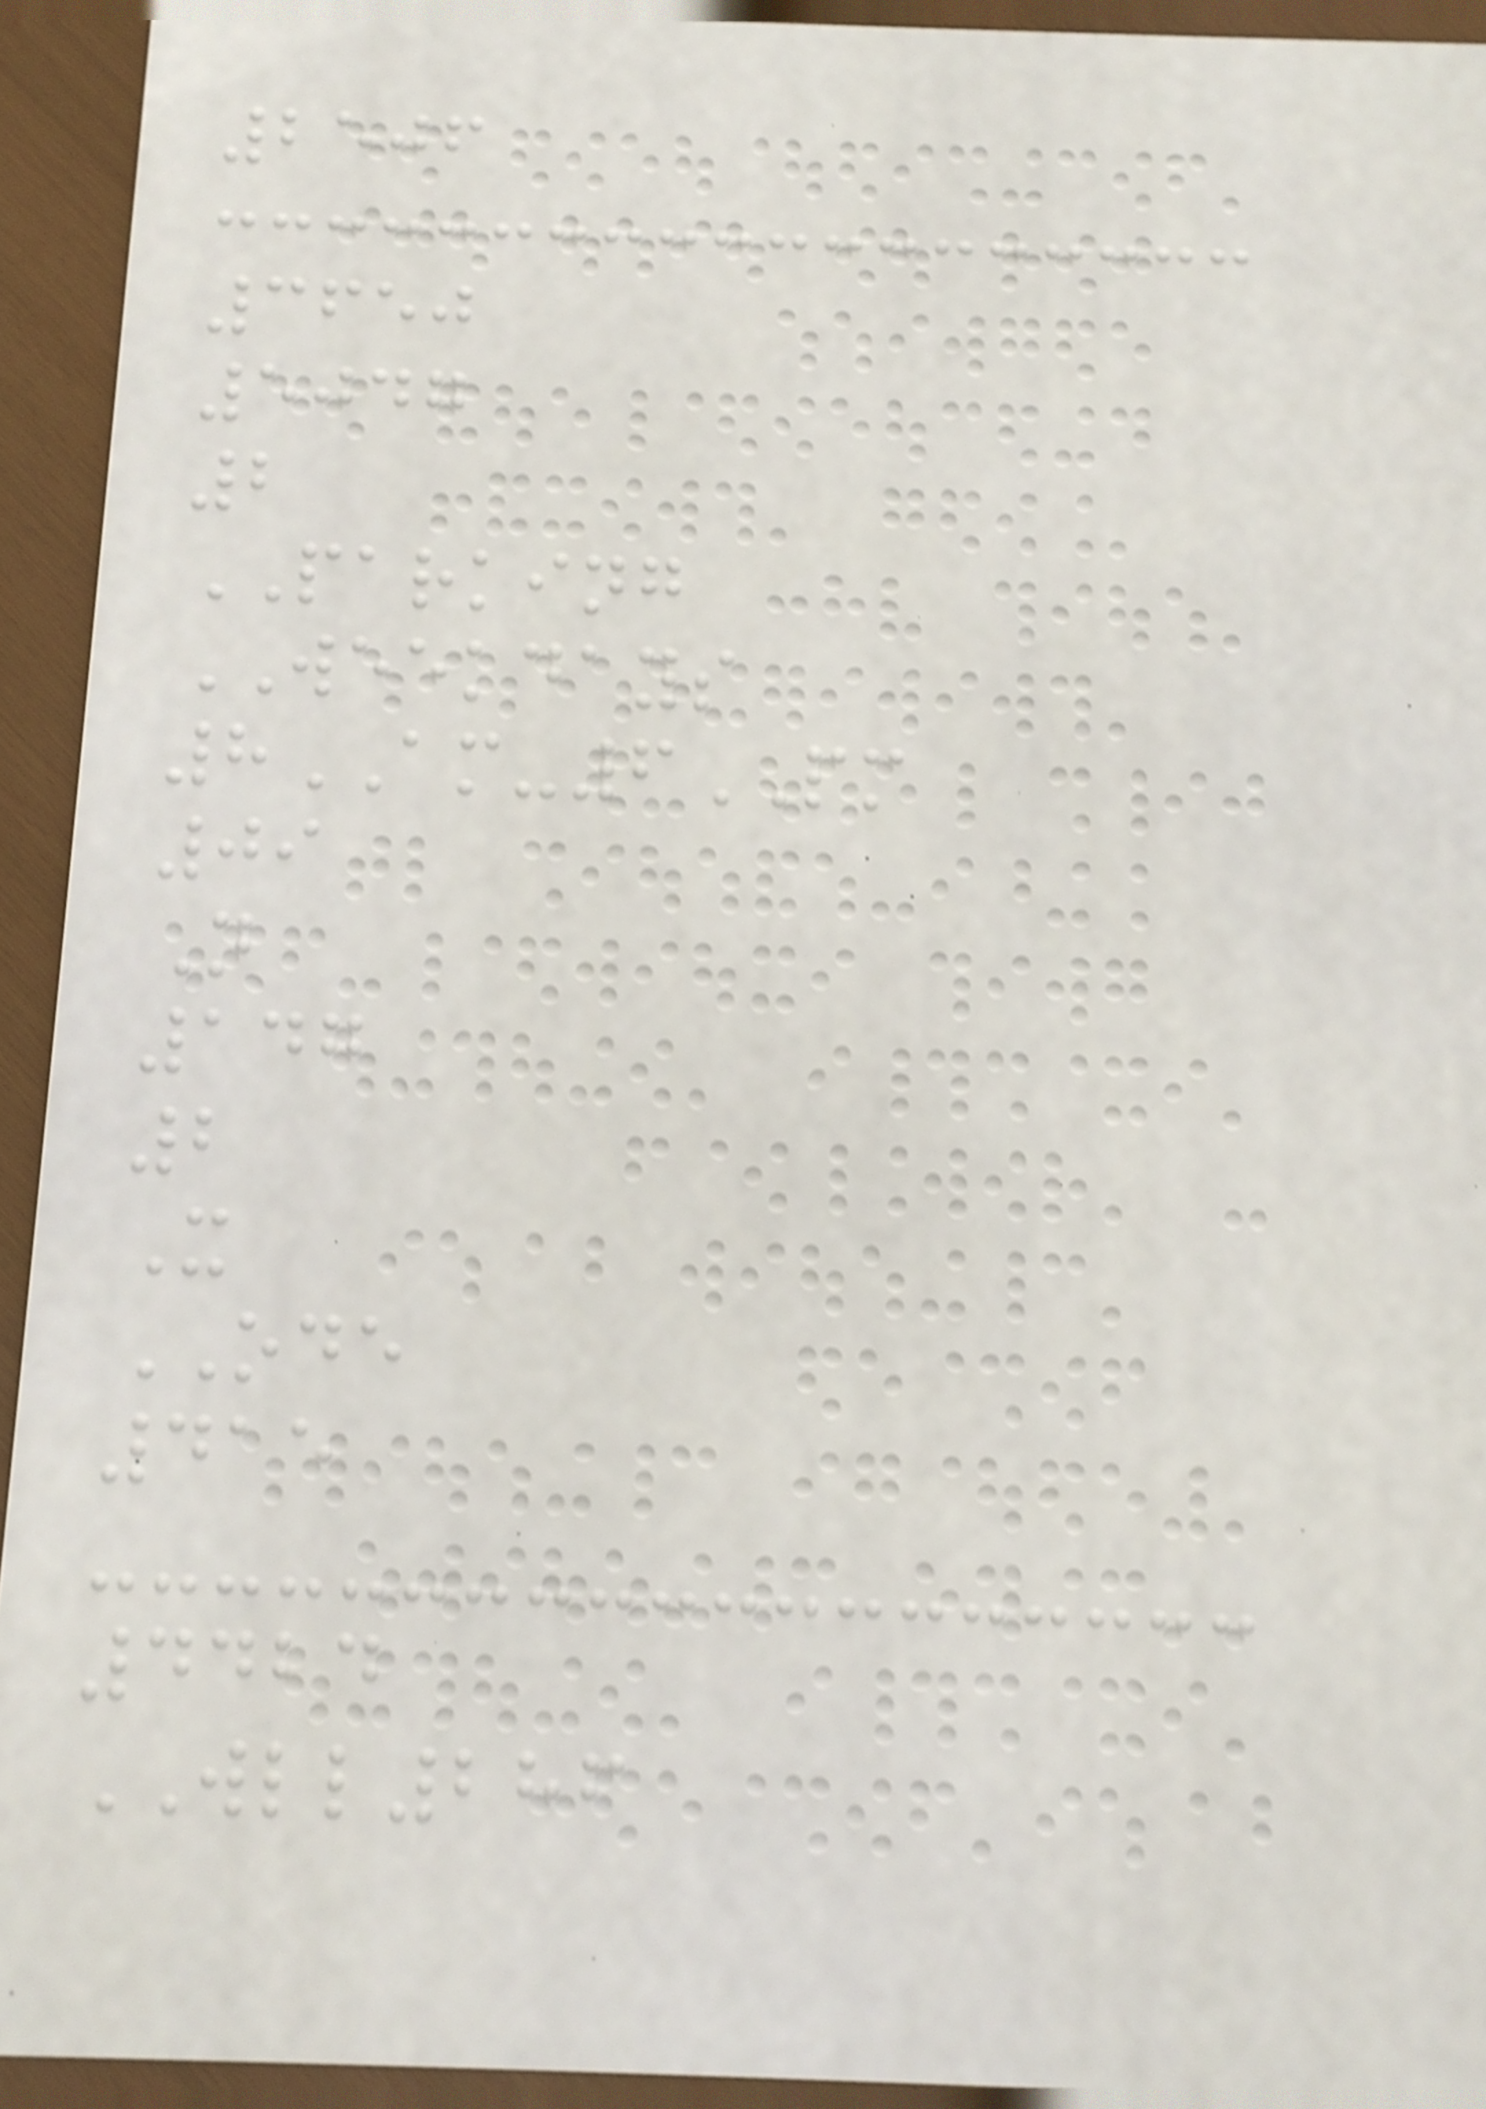2506
3650
5047
2
PARKING
WEEKDAYS
8AM-6PM
09
N
147
2
X
ODE
415
4424
WLL286
